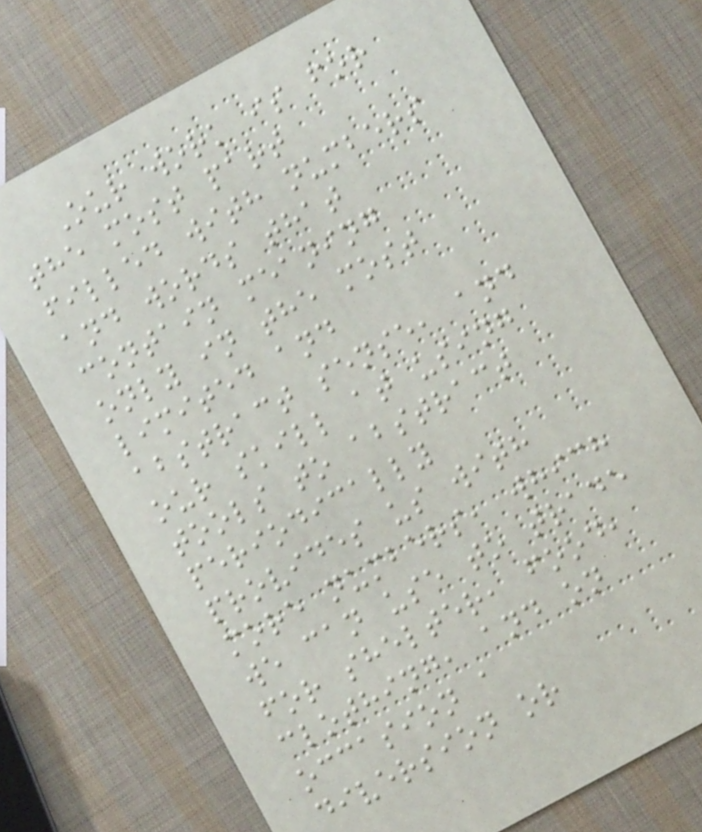Our work is for
the most part
filled with numbers
and words that
contain meaning
only in the most
limited and
abstract sense, and
our skill at using
tools to abstract
periodically
provides us with
more numbers, which
we can use to trade
for shelter, food,
clothing, and on
occasion a
diversion or
